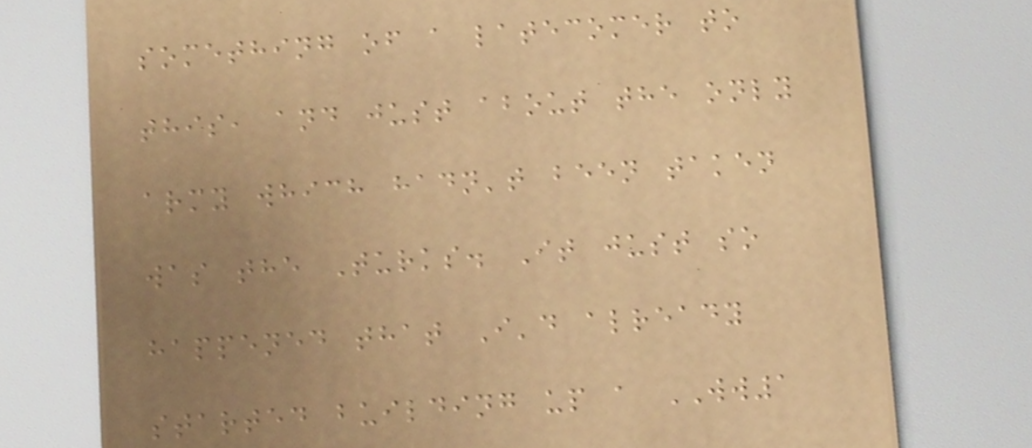something of a latecomer to
this, and just about the only
army which hadn't been taken
was the Turks. It just so
happened that I'd already
started building up a WW1
